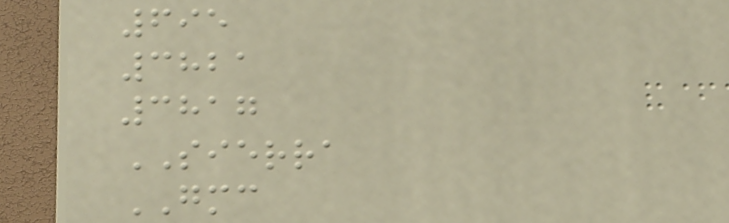695
3821
3817
SIERRA
GMC
